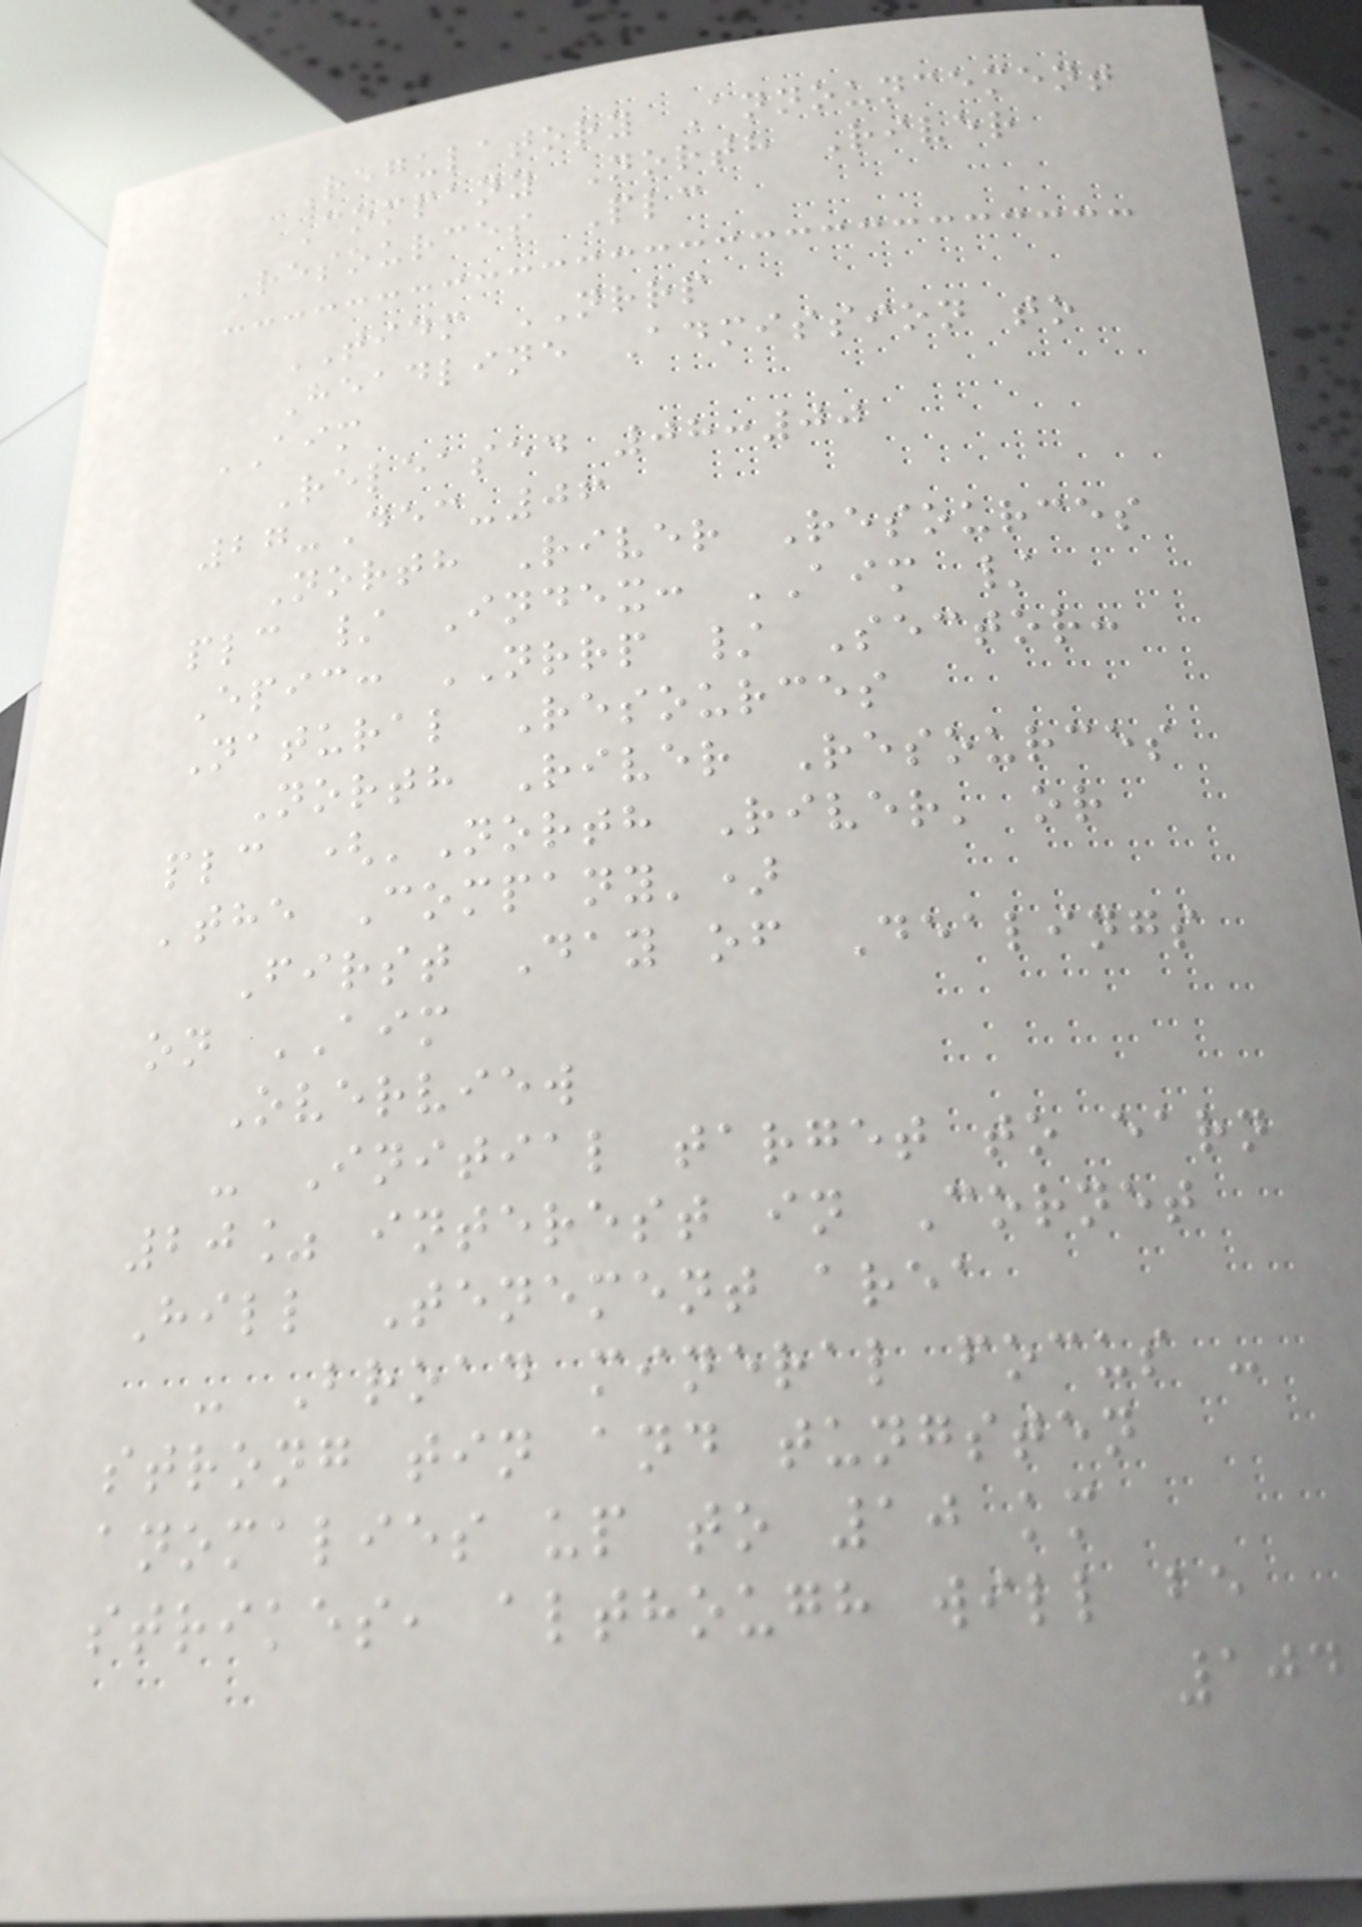Regulatory Announcement
Company North River
Resources Plc
TIDM NRRP
Headline Admission to
AIM
Released 08:00
27-Dec-06
North River Resources
plc / Index: AIM /
Epic: NRRP / Sector:
Natural Resources
North River Resources
plc ('North River' or
'the Company')
First Day of Dealings
on AIM
Overview
- Initial target to earn
20% interest in Cornet
Hill Tenement area
- Broad mineral focus -
strong tin and tungsten
anomalies up to 10 km
strikes, although will be
104
